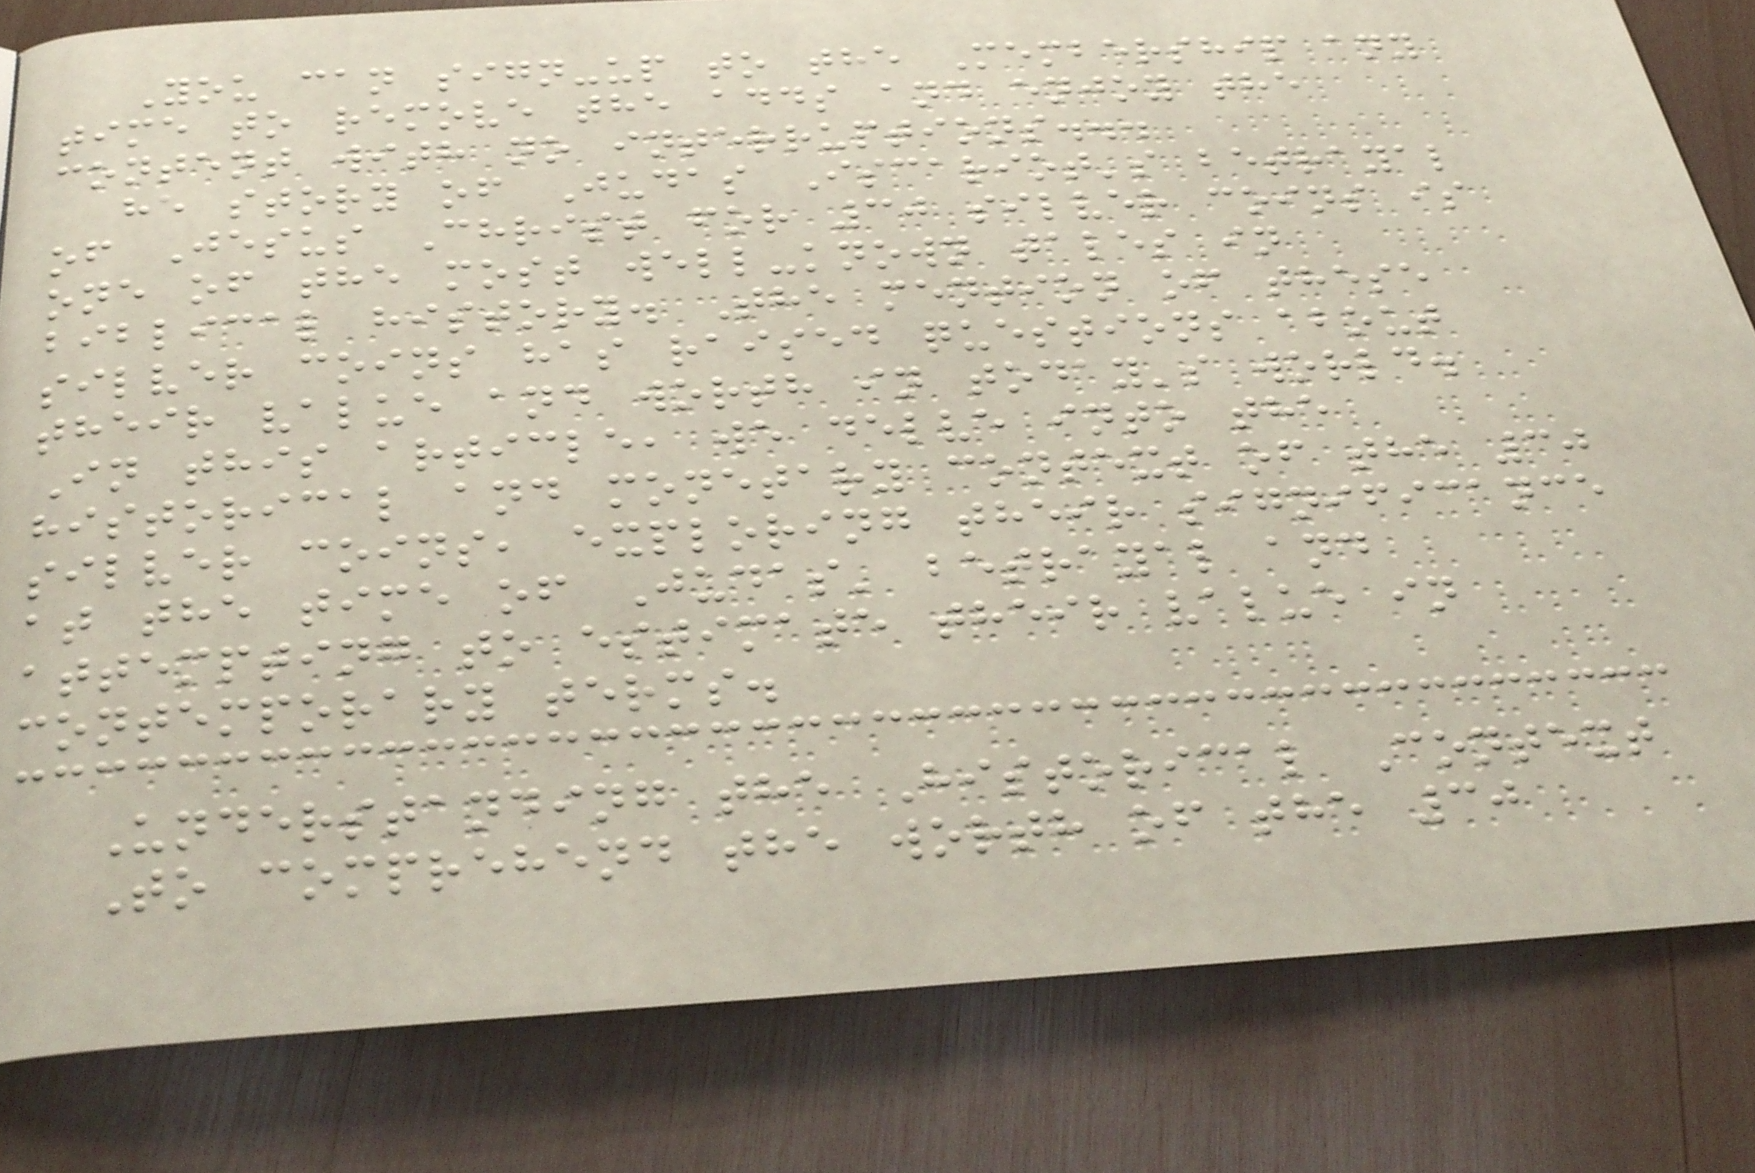You can sign-up to the Membership any
time to remove the adds and enjoy the
content with no interruptions...
he story of Judas Iscariot's betrayal
of Jesus Christ for 30 silver coins is
one of the most well-known tales in
biblical history. The mention of these
silver coins has raised questions about
their value and worth in today's world.
In this article, we delve into the
historical and monetary context of the 30
silver coins, exploring their significance
at the time of Judas' betrayal and
attempting to estimate their value in
contemporary terms.
Understanding the Historical Context
To comprehend the worth of the 30
